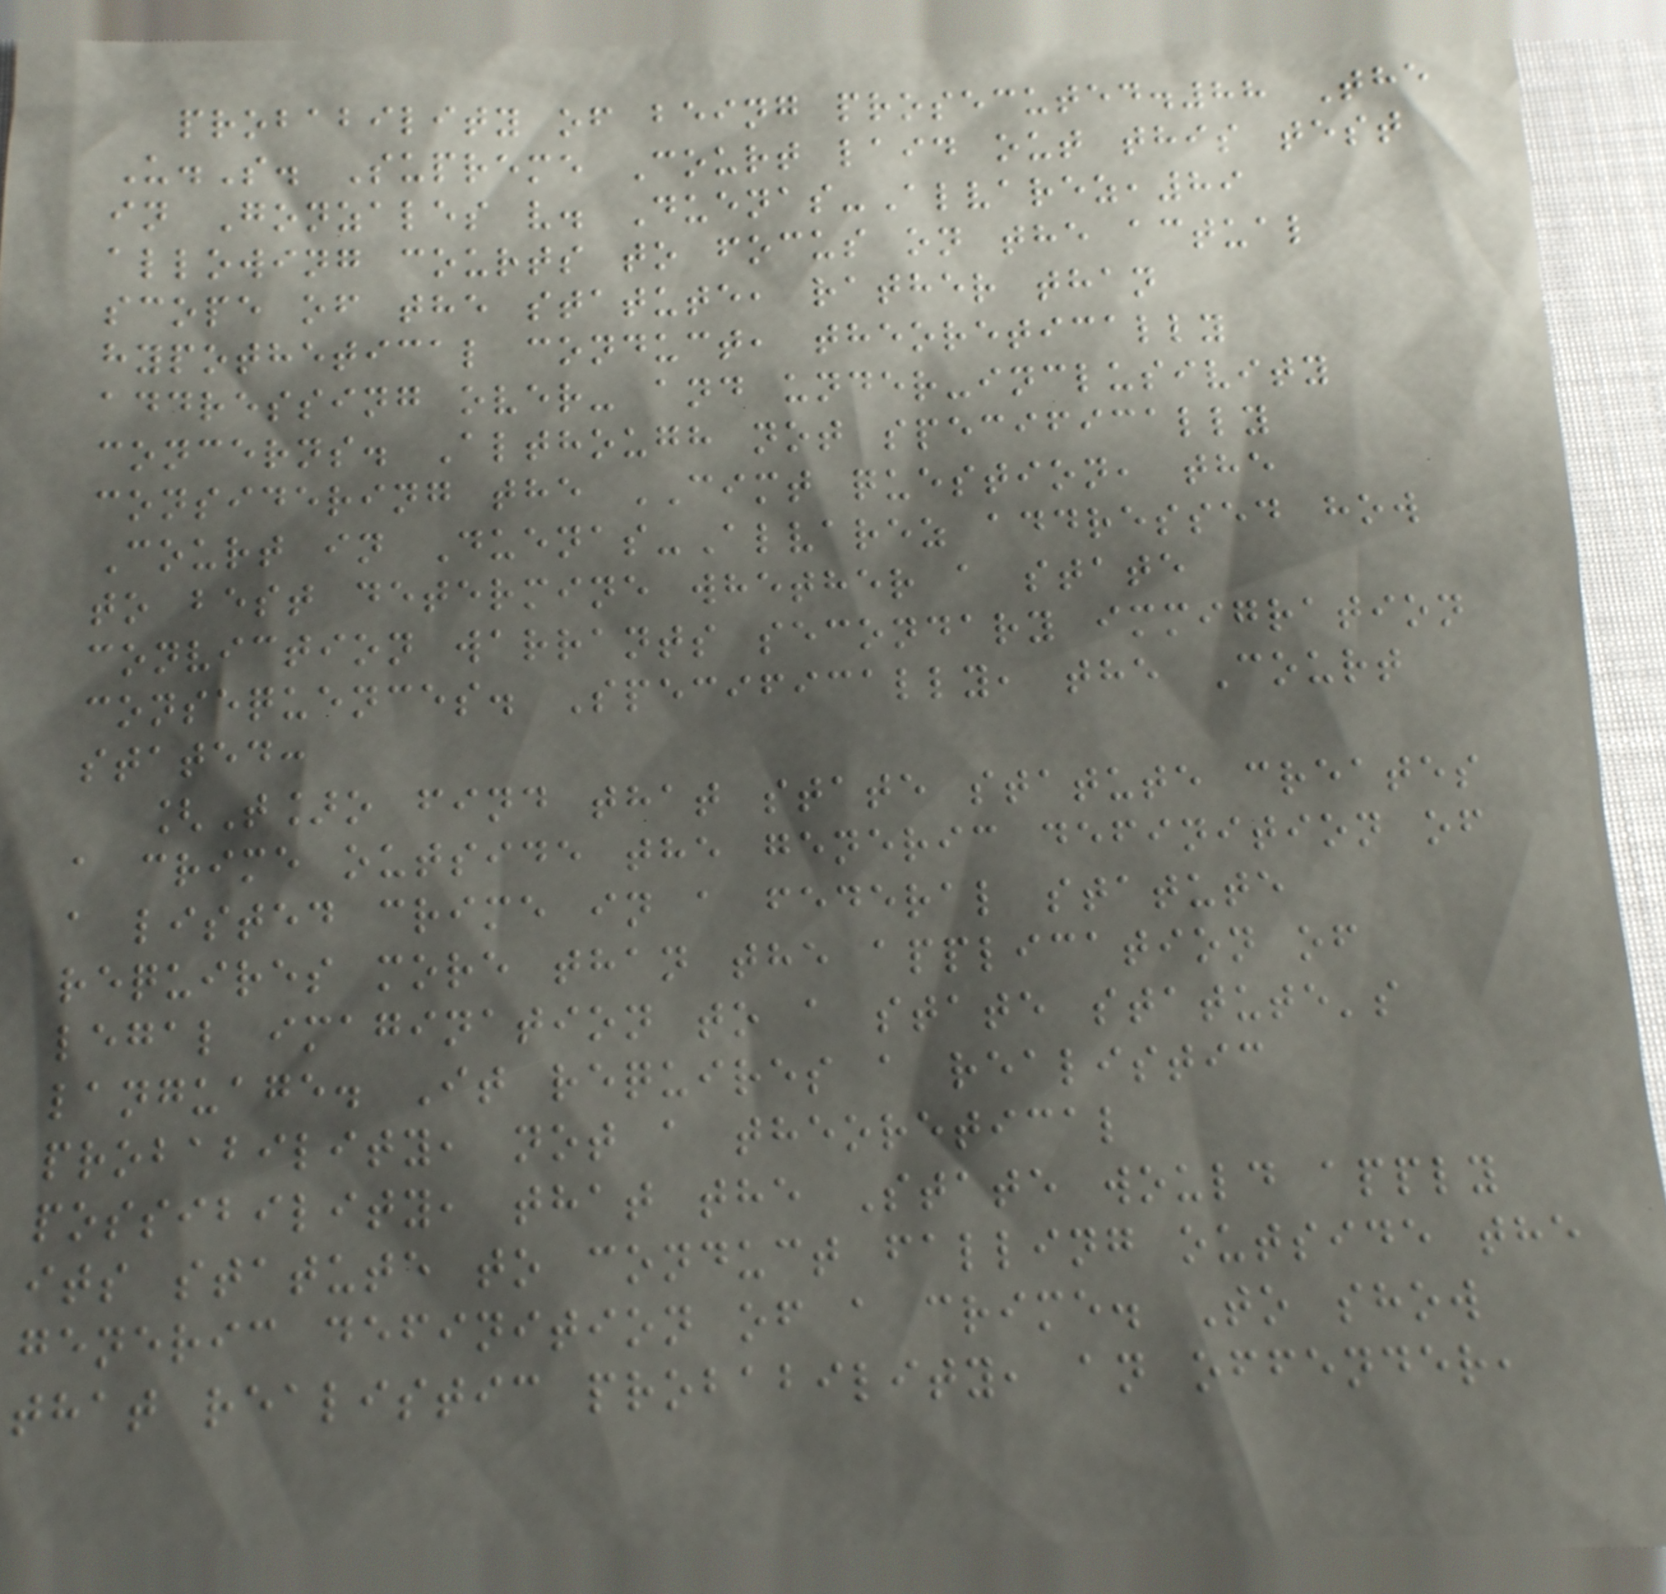probability of being prosecuted.88 The
U.S. Supreme Court laid out this test
in Gonzales v. Duenas-Alvarez,89
allowing courts to focus on the actual
scope of the statute, rather than
hypothetical conduct, theoretically
addressing over- and under-inclusivity
concerns. Although not specifically
considering the CIMT question, the
Court in Duenas-Alvarez addressed how
to best determine whether a state
conviction warrants secondary immigration
consequences. Specifically, the Court
stated:
[T]o find that state statute creates
a crime outside the generic definition of
a listed crime in a federal statute
requires more than the application of
legal imagination to a state statute's
language. It requires a realistic
probability, not a theoretical
possibility, that the State would apply
its statute to conduct falling outside the
generic definition of a crime. To show
that realistic probability, an offender,
